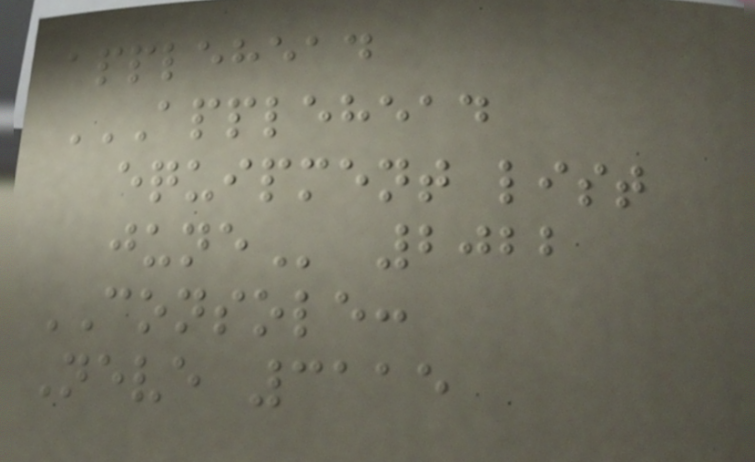applehead
APPLEHEAD
EQUIPMENT LIST
JUNE 2022
CONSOLE:
Neve 3115
